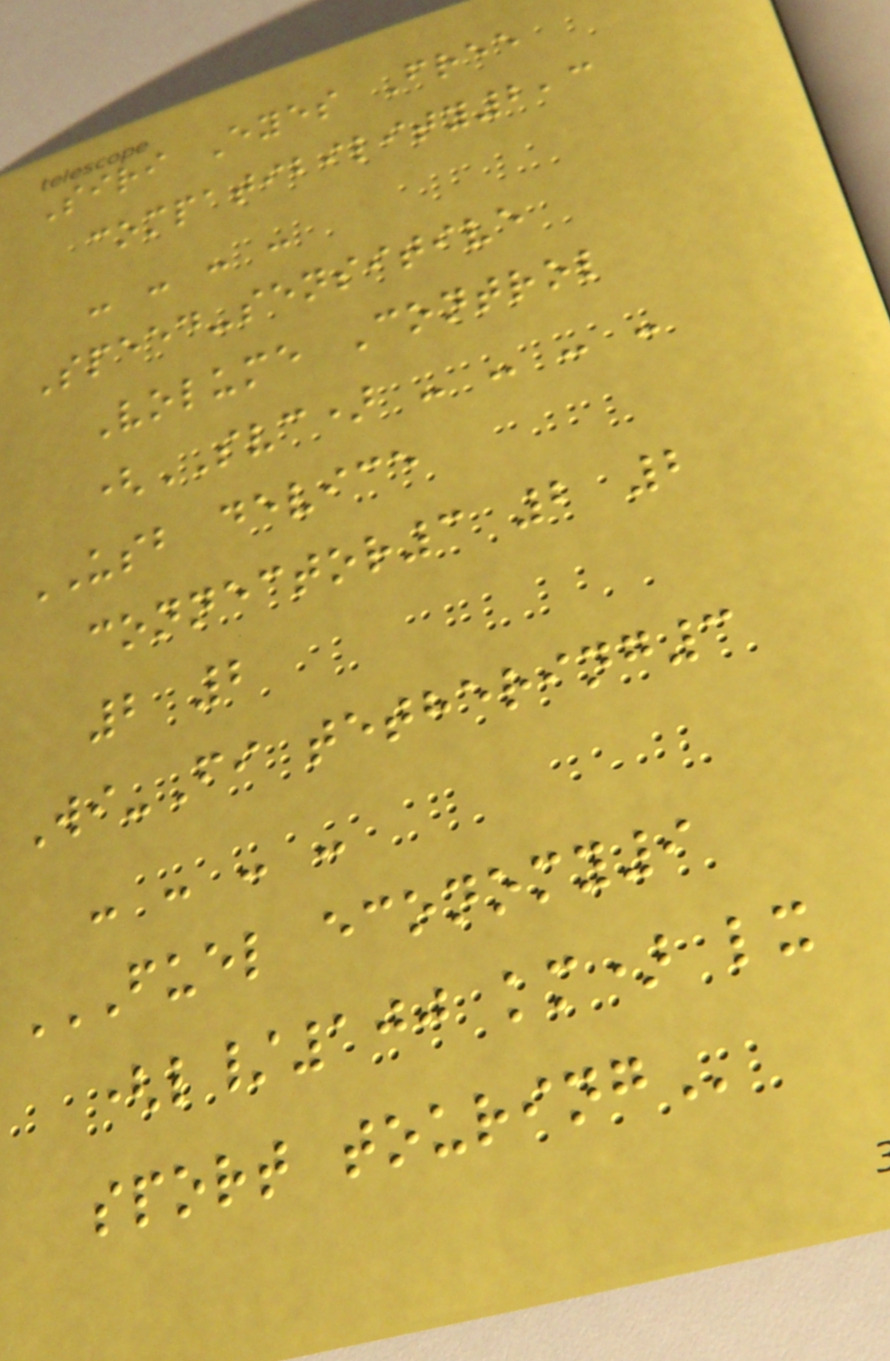Siri Eyes Free
compatibility2,3
- - - -
Speed-sensitive
Volume Control
(SVC) - - - -
USB device
connector3 2 2
2 2
Wi-Fi tethering3
- - - -
FUEL ECONOMY9
(L/100 KM) LX
SPORT TOURING
